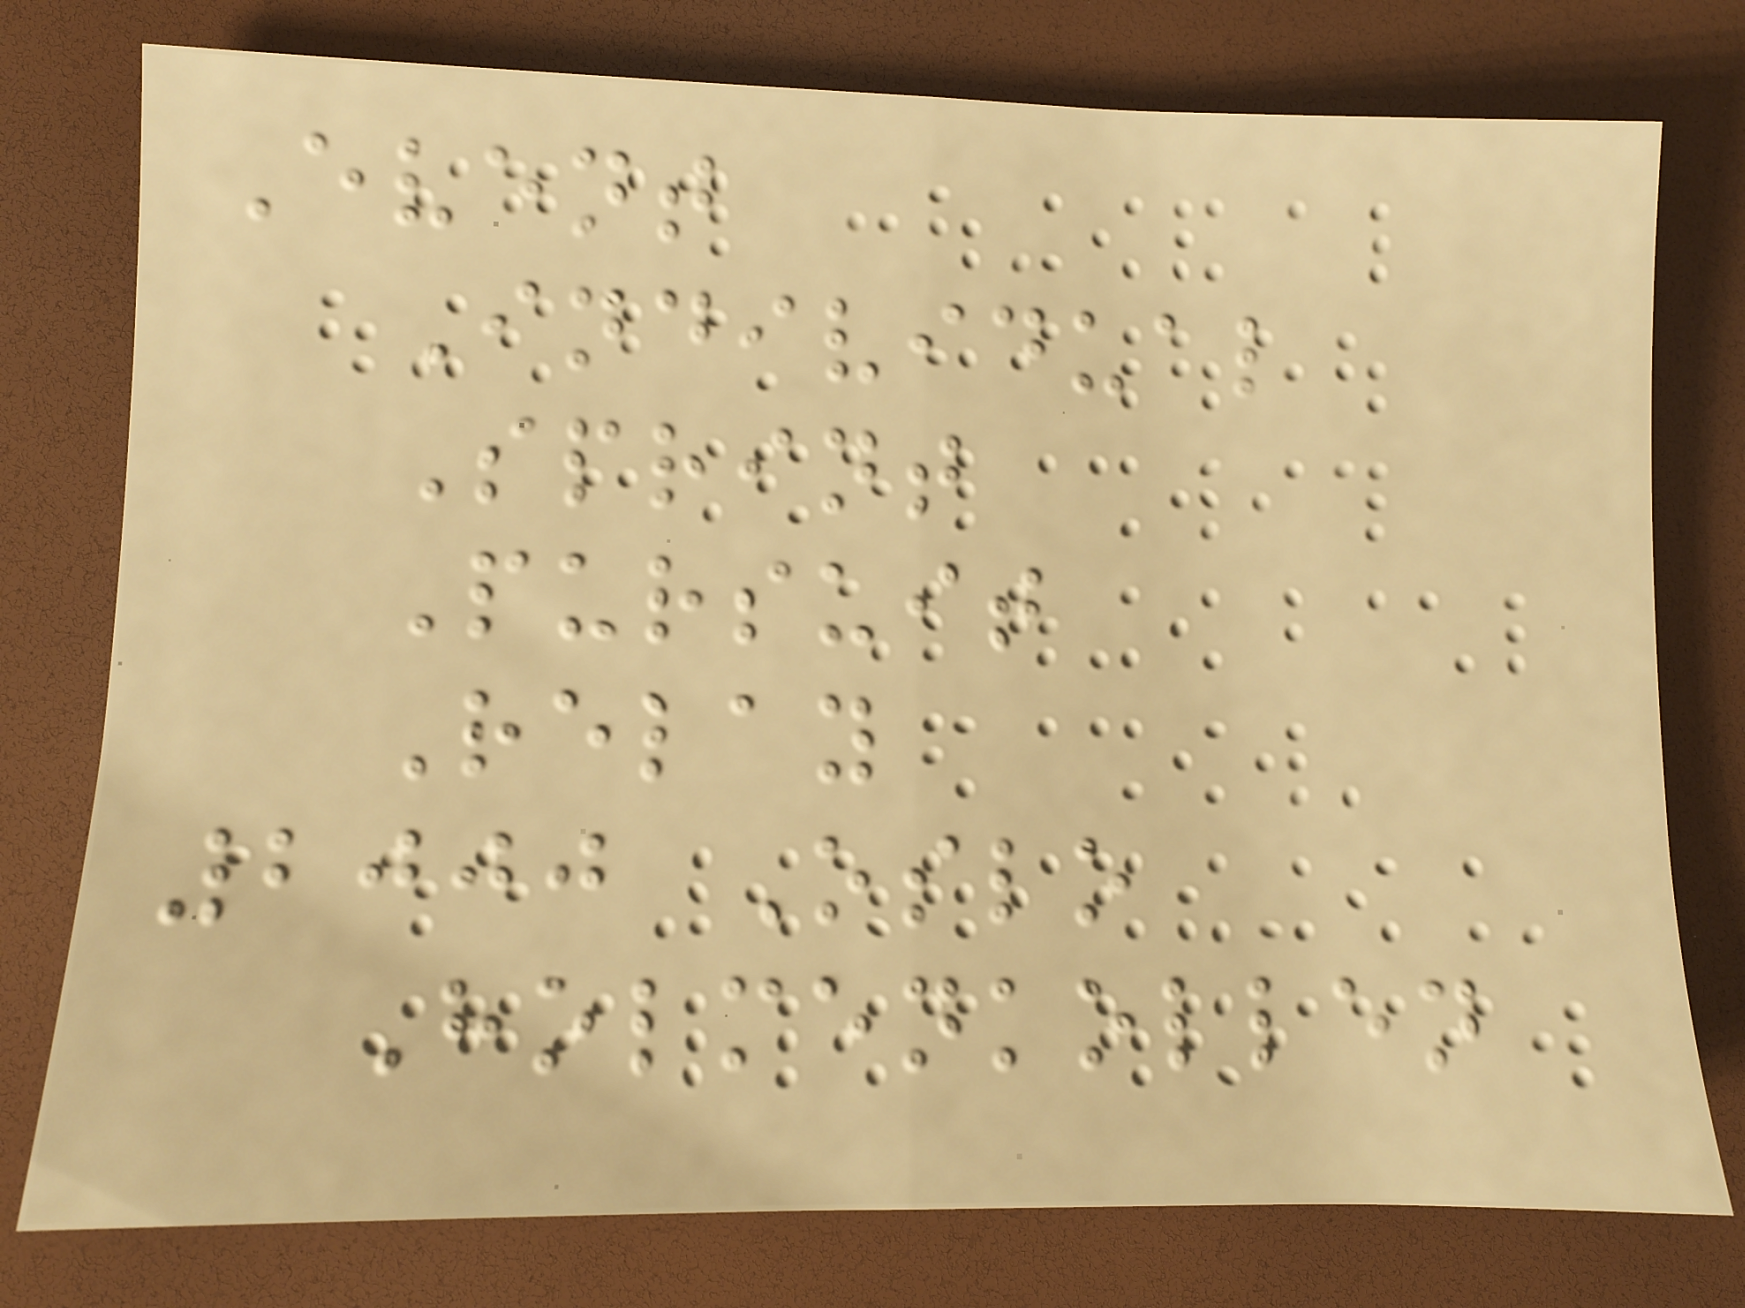Event
Individual
Sprint
Pursuit
Relay
2000 Oslo
Holmenkollen
